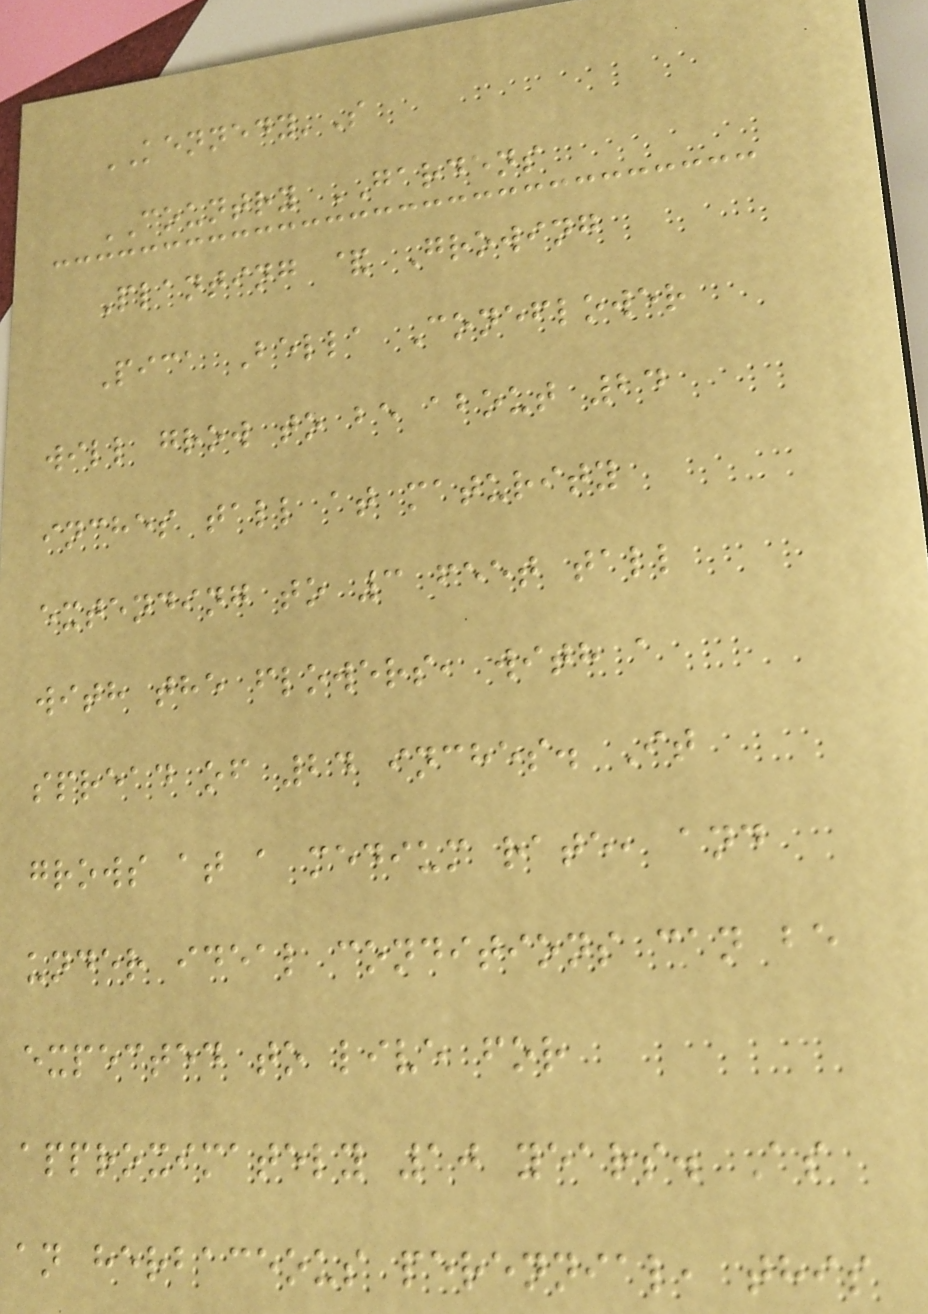KENNEDY'S
COUNTRY GARDENS
Planting & Growing
Pica Bella Coneflower
will grow to be about 24
inches tall at maturity
extending to 3 feet tall
with the flowers, with a
spread of 24 inches. It
grows at a medium rate, and
under ideal conditions can be
expected to live for
approximately 10 years. As
an herbaceous perennial, this
